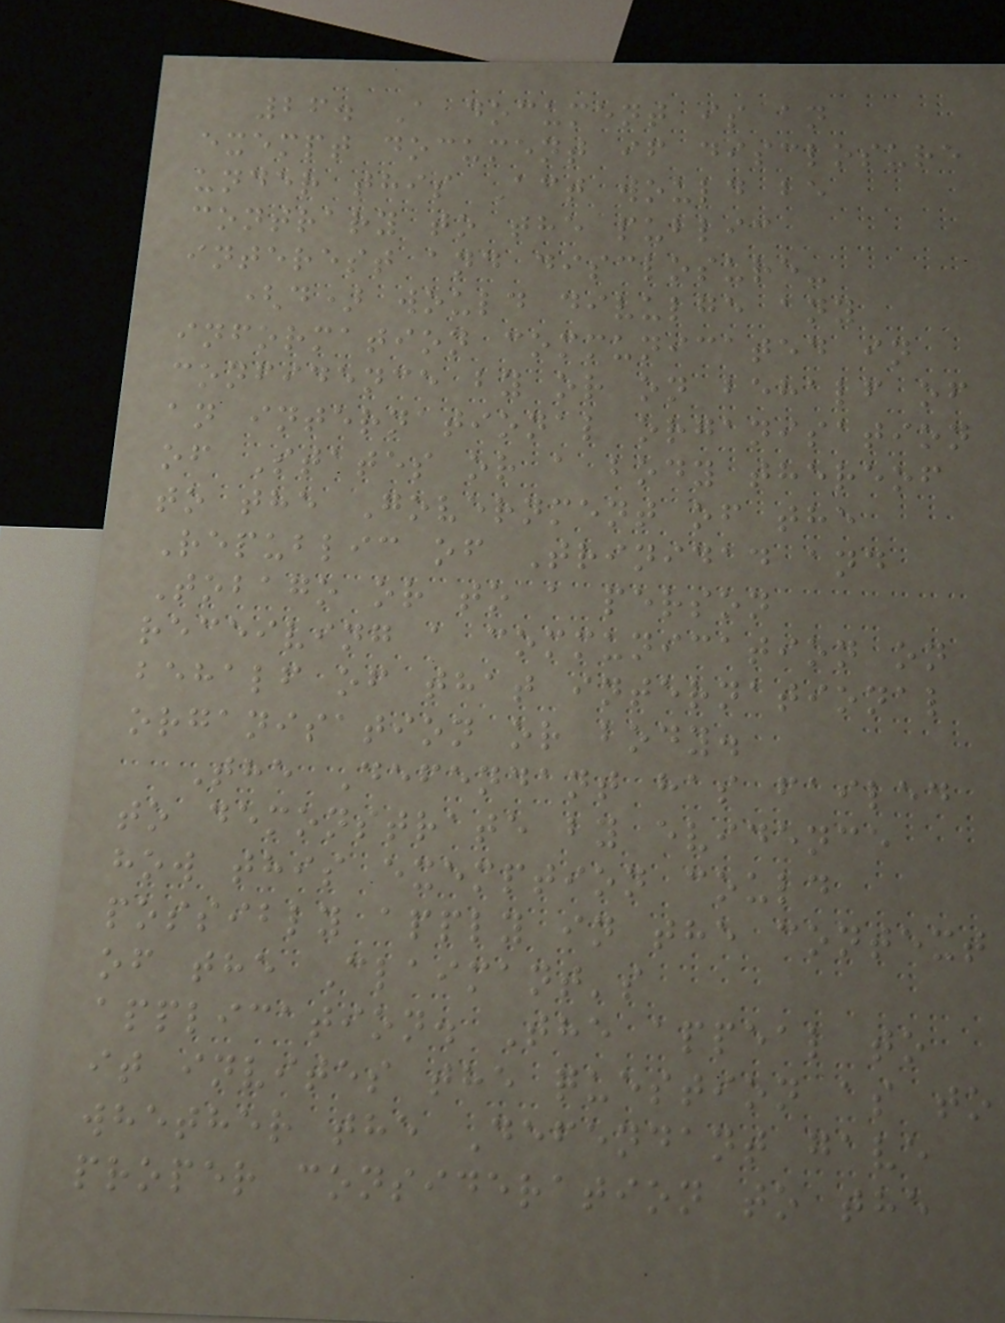26. A document is an
exempt document if disclosure
under this Act would be
contrary to the public
interest and disclosure-
(d) would divulge any
information communicated in
confidence by or on behalf of
an international organisation
of States or a body thereof
to the Government of the
Republic of Trinidad and
Tobago or to a person
receiving a communication on
behalf of that international
organisation or body.
The Defendant has failed
to demonstrate by evidence
how this exemption could
possibly apply in the context
of the Claimant's
application. The appeal to
it invites the question as to
whether the Defendant gave
proper consideration to the
